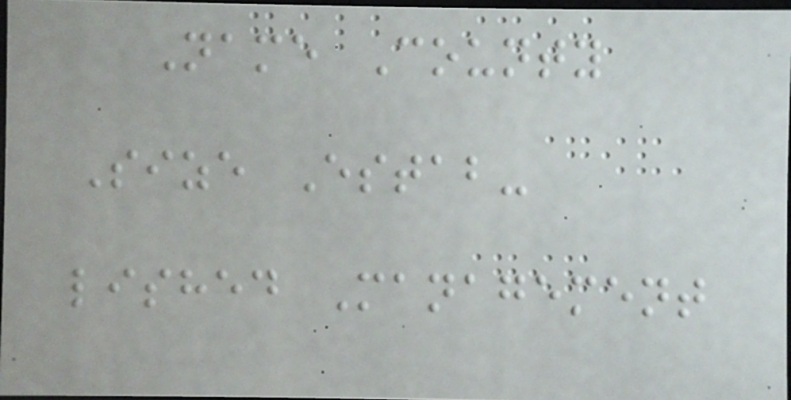Name County
Size Estab-
lished Management
